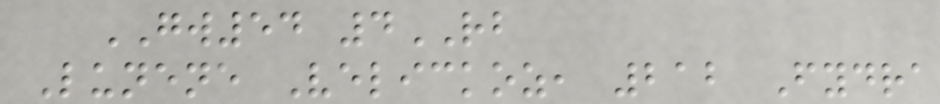GW54 4RB
Lunene Velickoz, 212 Fydra
